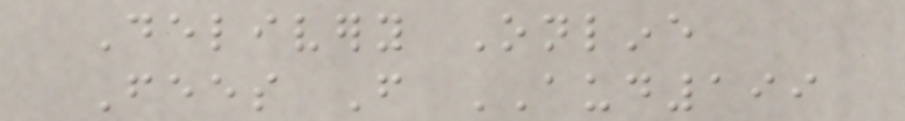Delivery Online
Fees From AUD199
